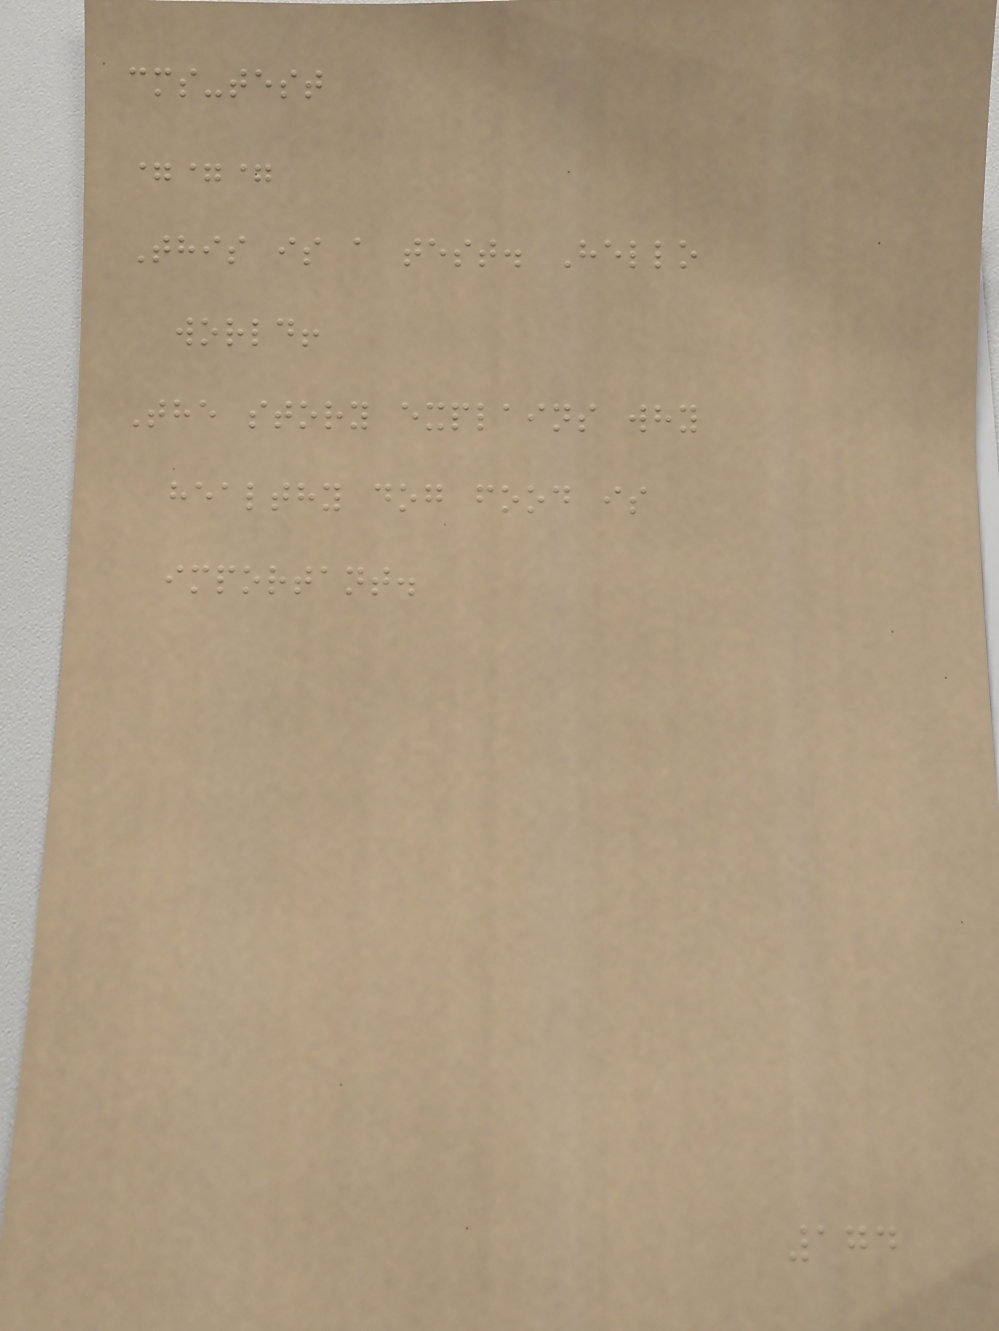cms-test
===
This is a test. Hello
world!
The story explains why
healthy dog food is
important.
174
